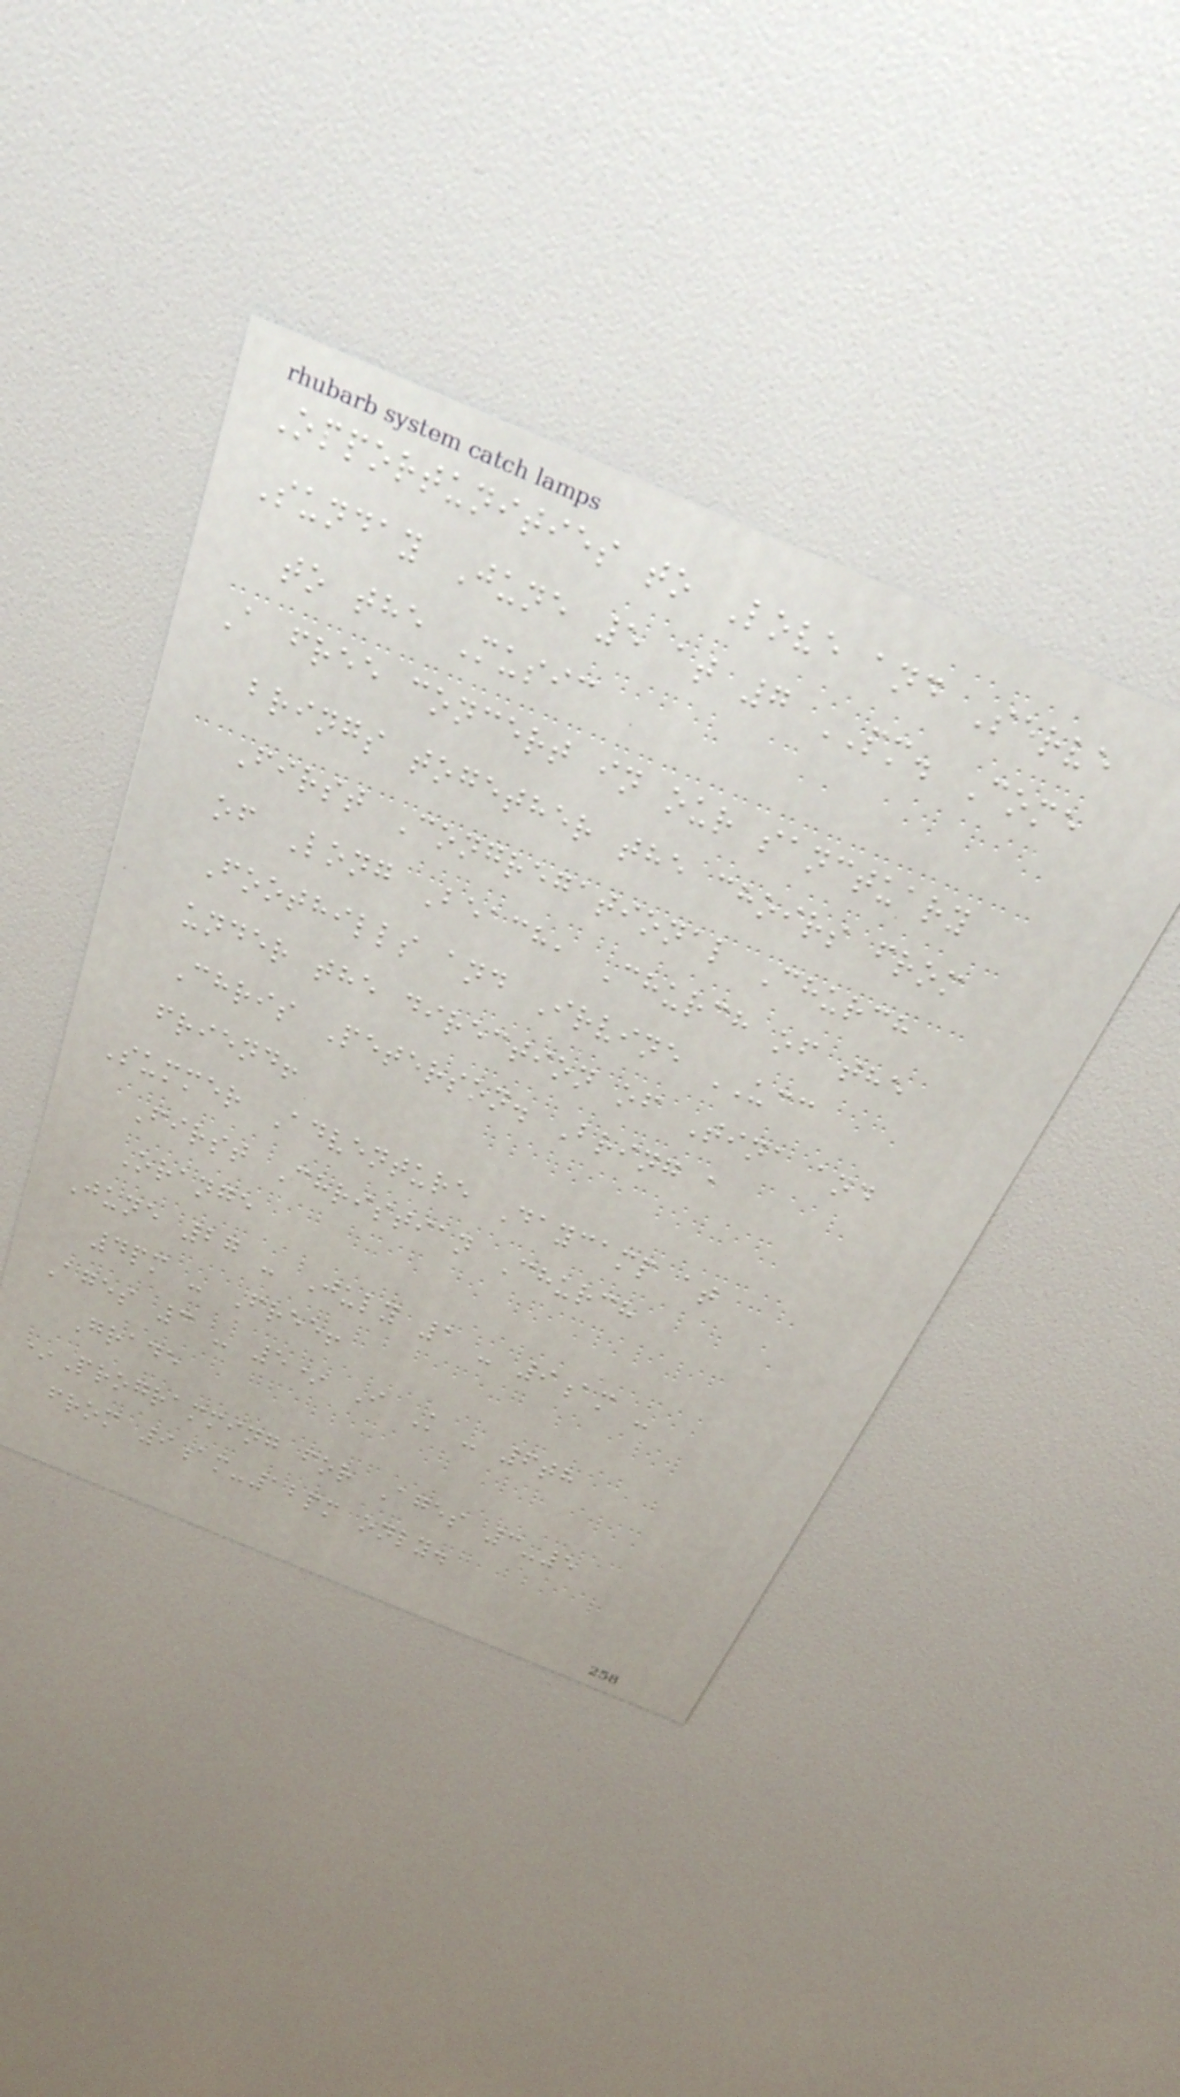Opportunities to Love and Serve
Sunday June 5 at 7 PM. Come
to the Music
A free concert in our sanctuary
brings together the choirs from
First Congregational Church
of Long Beach, Church of the
Foothills and Irvine UCC
under the direction of Tina and
Chris Peterson. Bring a
friend!
Summer Adventure Daycamp at
First Christian Church
Orange
June 27 - July 1 - 9am -
4pm - Free!
Ages 3 - 5* I K - 6th
Grade
*Programming for Ages 3-5
from 9am-12pm only.
